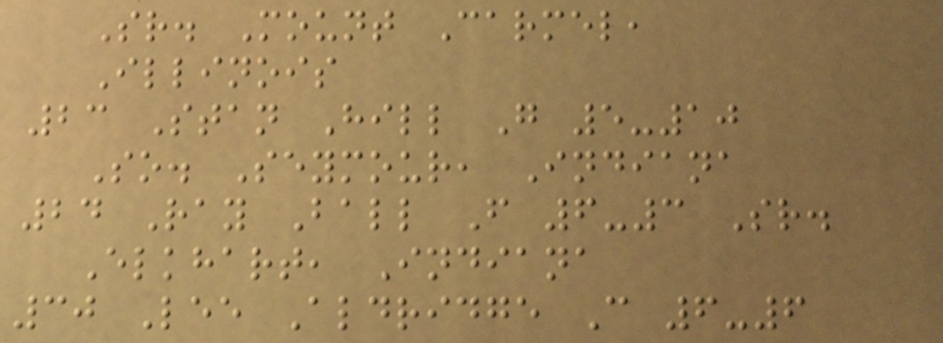Sr. Mount Carmel,
Illinois
23 Stan Hill G 5-10
So. Seymour, Indiana
24 Ray Ball F 6-3 Sr.
Elkhart, Indiana
30 Lee Aldridge C 6-6
